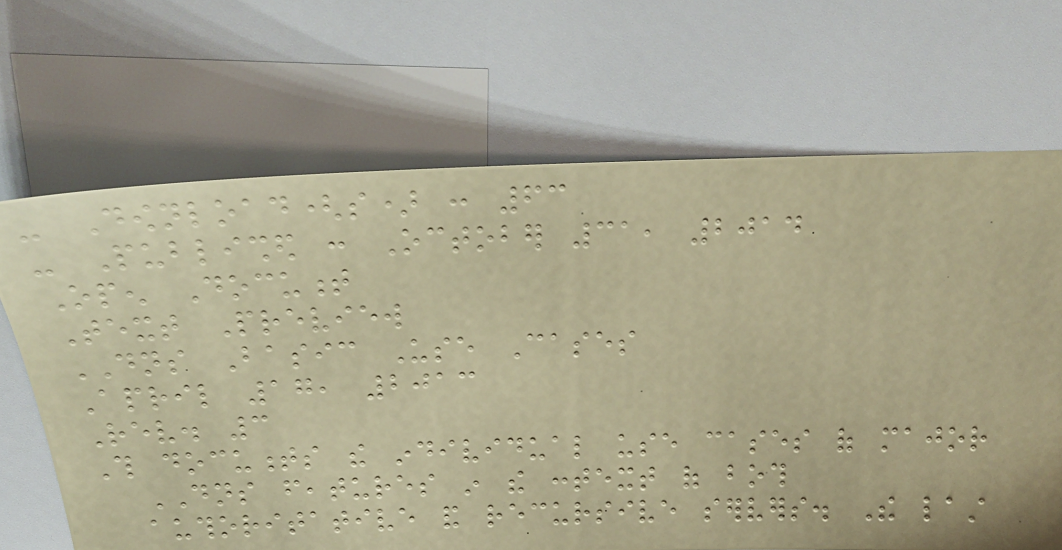- Download(s) : 63
- Published : October 31, 2014
Open Document
Text Preview
DNS Basic Use Cases
April 17, 2013
Rev. 3
This documents the individual use cases of major
DNS features in the context of both
authoritative and recursive servers. The last
